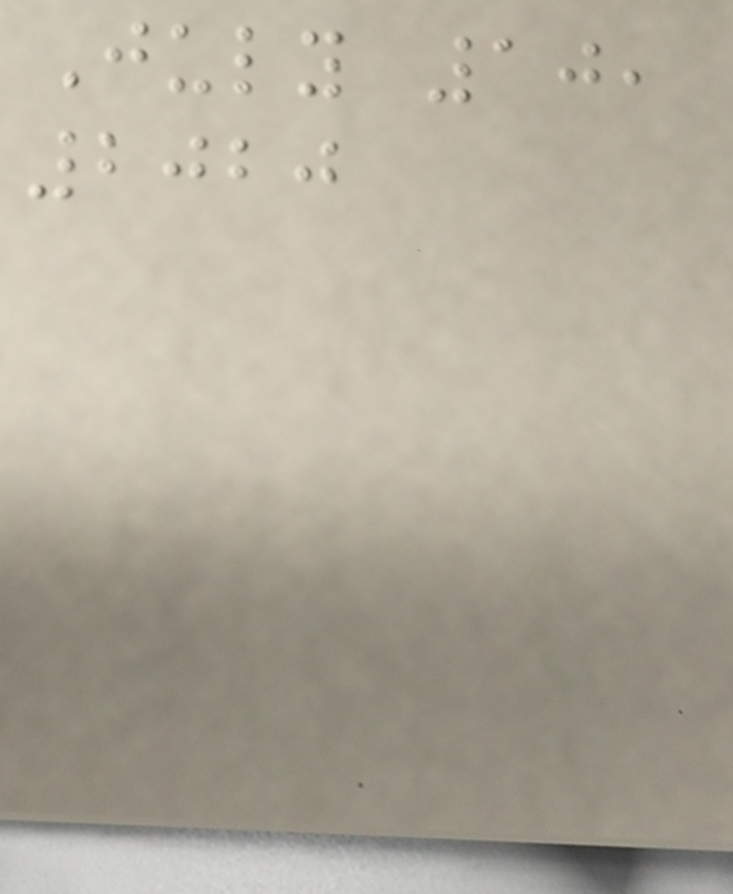July 10,
2020
